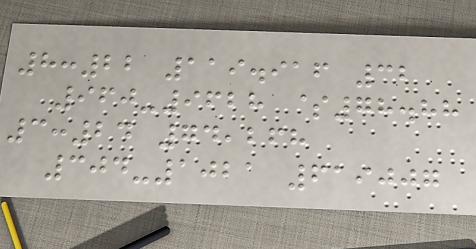8:22 119.916 32
960-9628 $78.88
3:24 74,268
304-1021 619007
